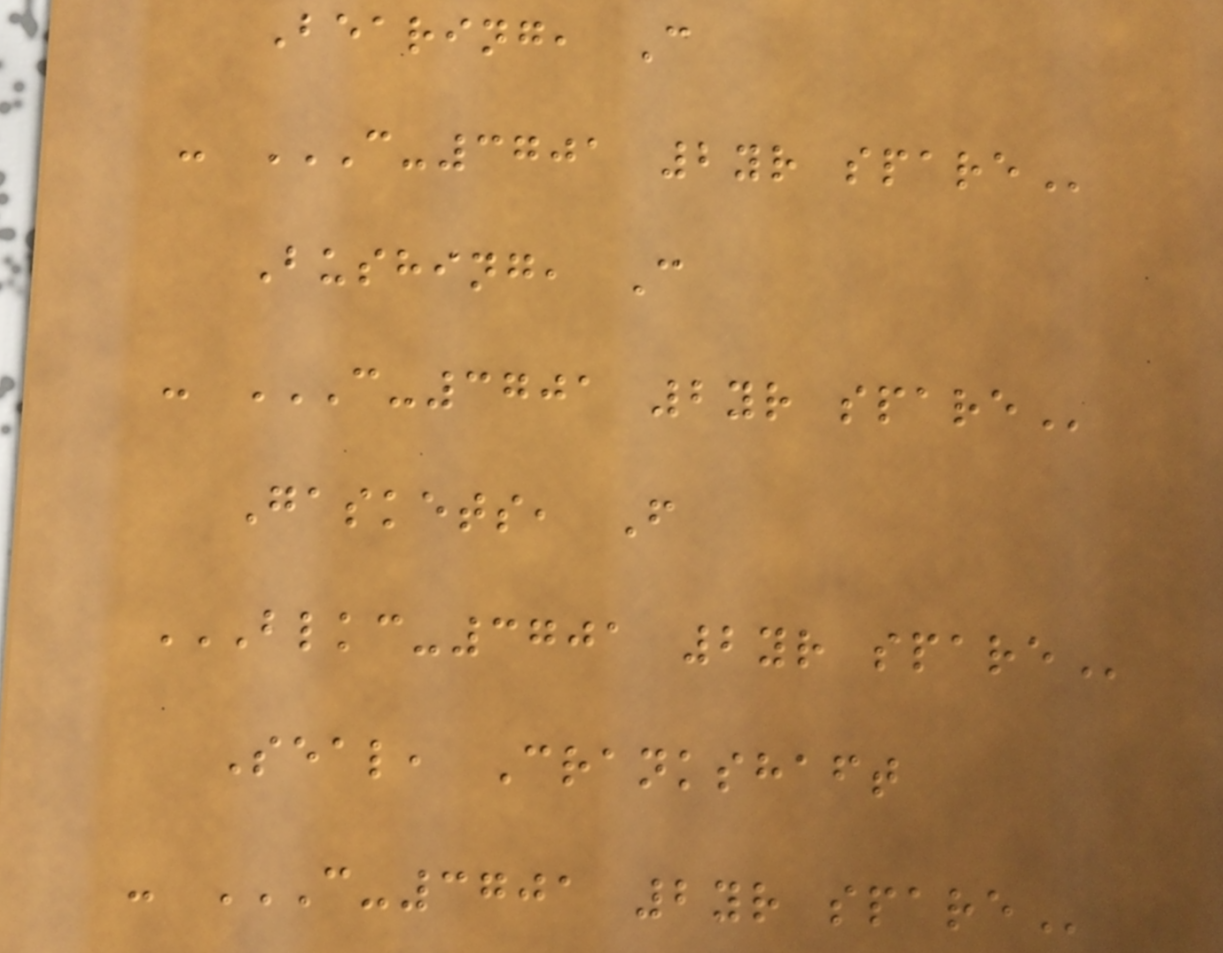Bearing, C
- C-3701 2YR SPARE
Bushing, C
- C-3701 2YR SPARE
Gaskets, F
BLKC-3701 2YR SPARE
Seal, Crankshaft
- C-3701 2YR SPARE
